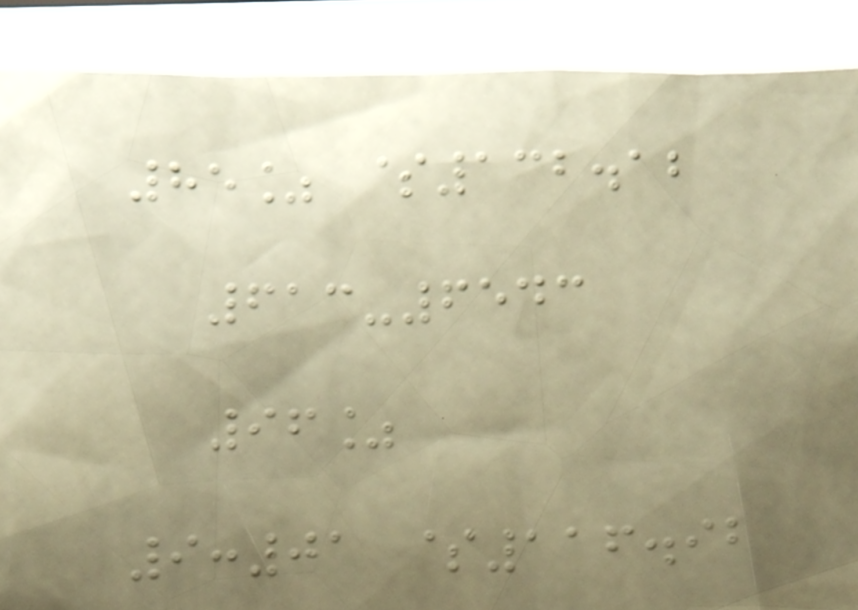85% $132.12
613-6543
96%
9:01 $116.92
